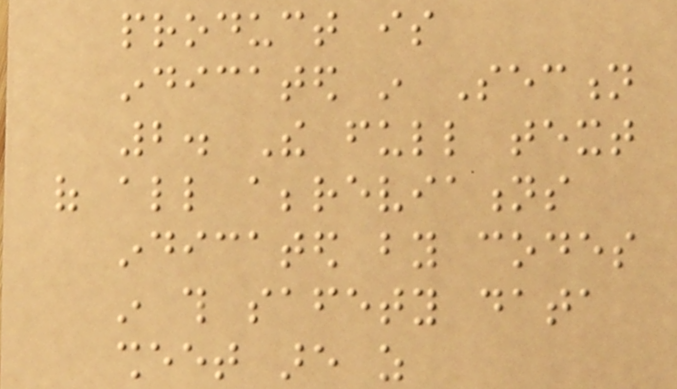product is
indicated in Section
2. The full text
of all abbreviations
indicated by codes
in this safety data
sheet are as
